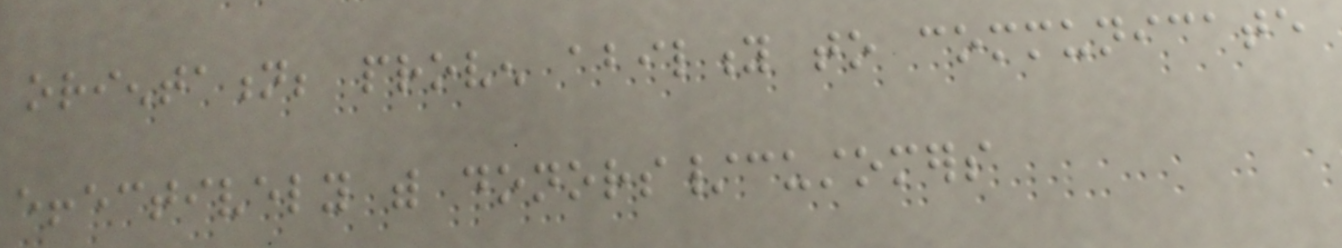orientation; proven ability to communicate
effectively with donors/customers
